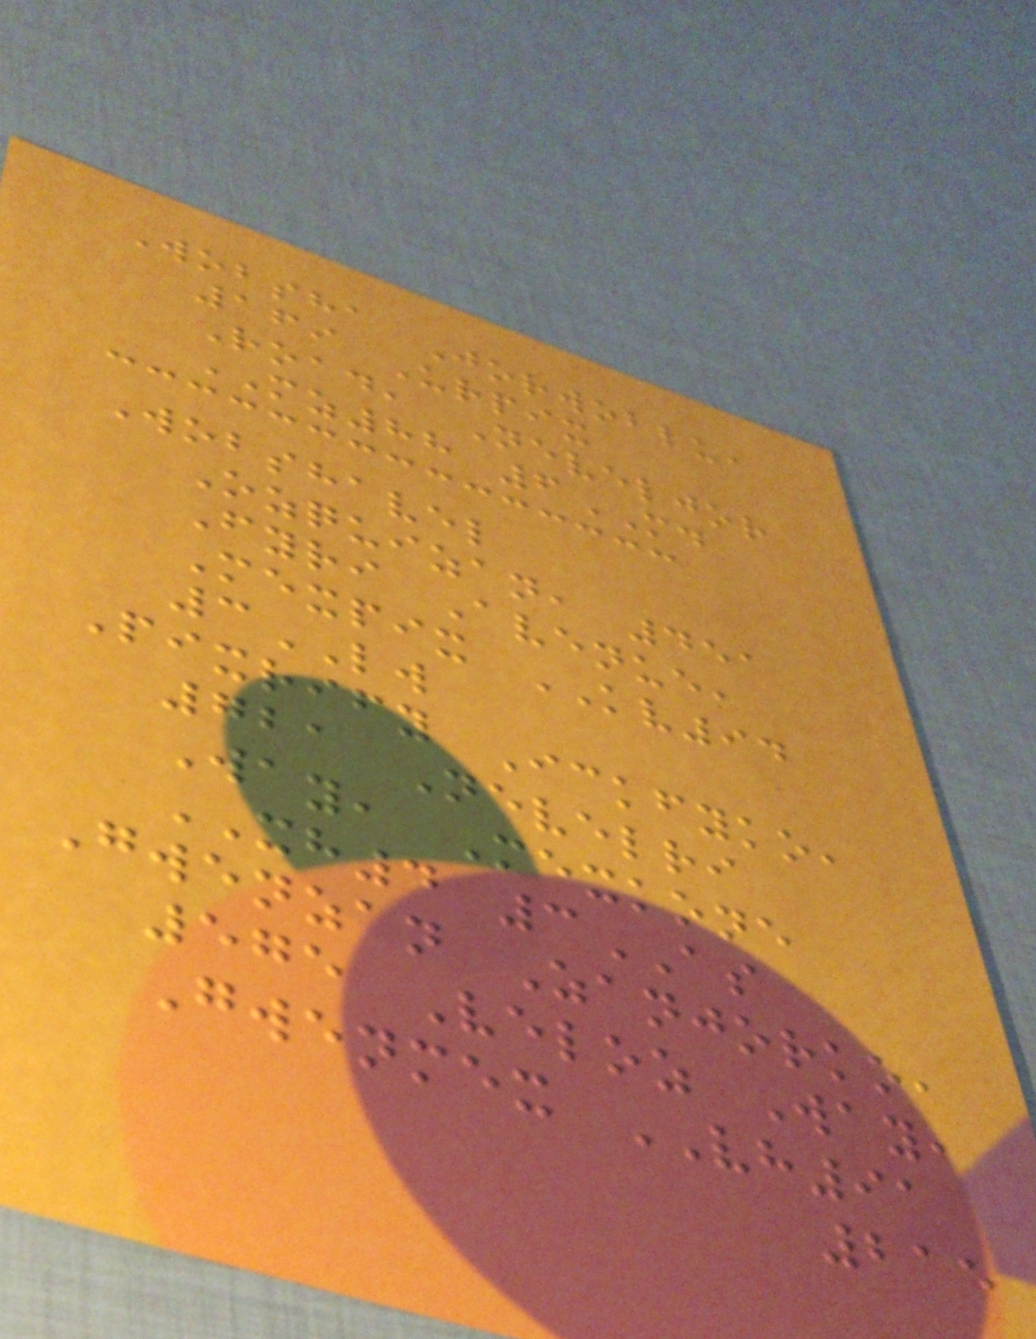Wobsha Jorwoblu,
169 Urpix
Road, Neveljor
MZ88 6MD
Wobshavel
Ozquizan, 451
Fyri Avenue,
Mexpix KV94
3LW
Pixrify Ickfyko,
721 Nevelri
Way, Mexkone
XH4 3AS
Gwenzan Zanjorko,
575 Veloz Way,
Gwenmex VH91
215
